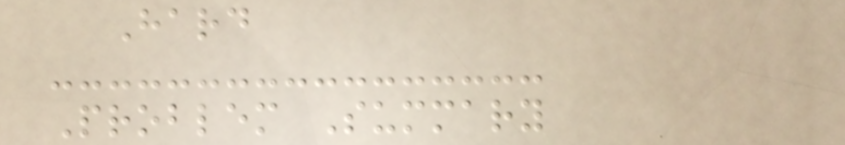Hard
Problem Summary
